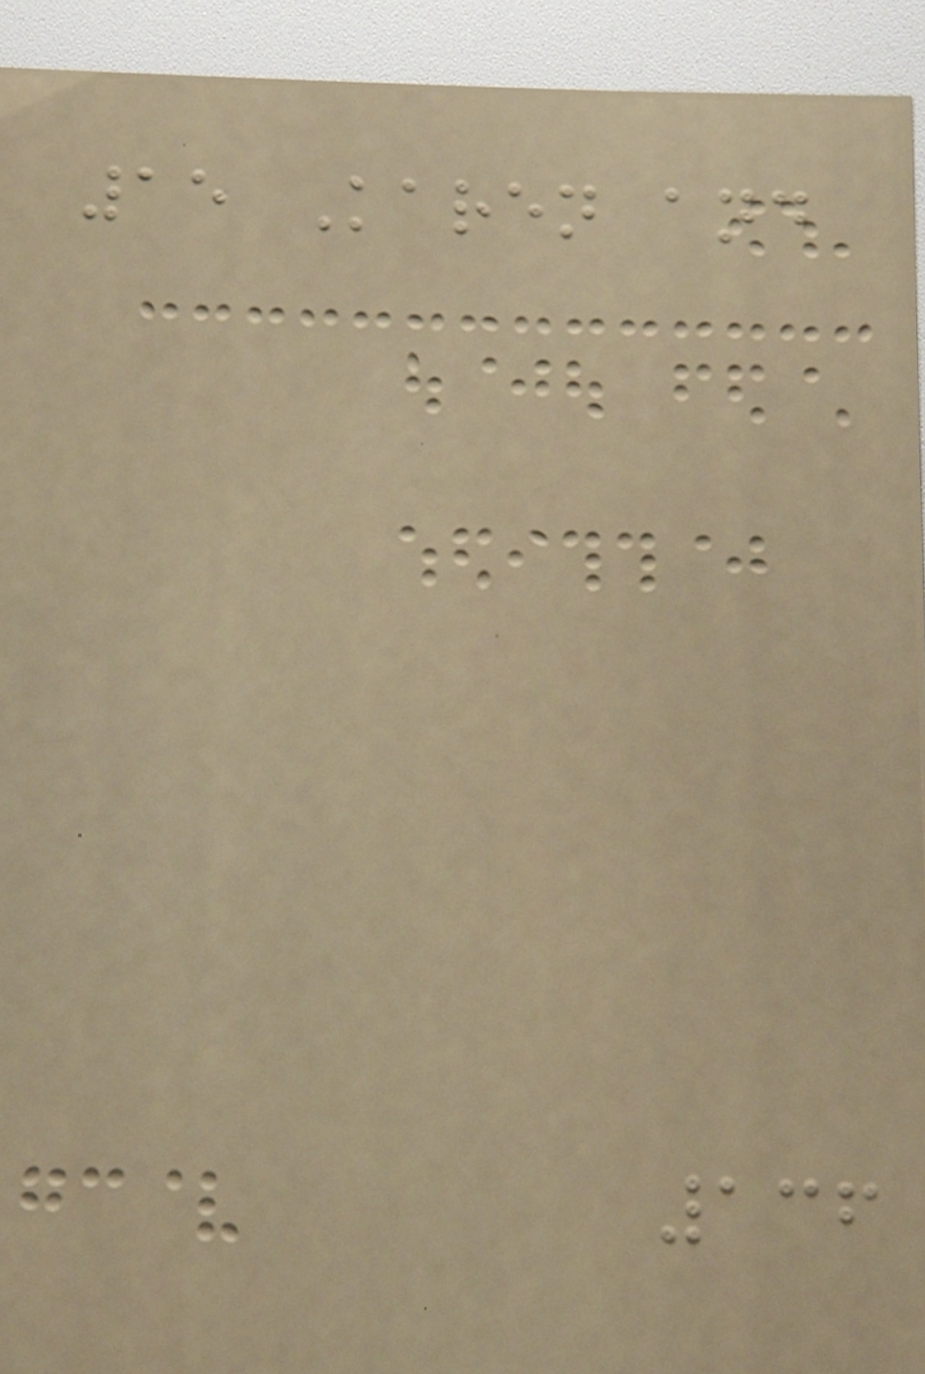15 Karen and
136
